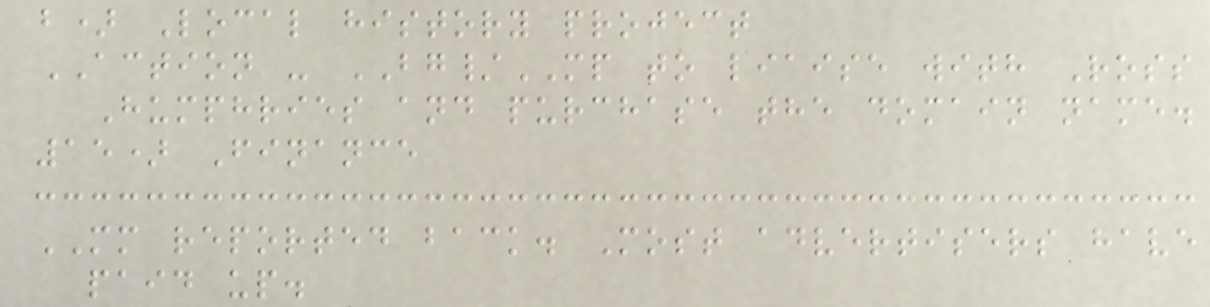b) Local history project
ACTION - BG/MP to liaise with Ross
Humphries and purchase the domain name.
15) Finance
MM reported back. Most advertisers have
paid up.
